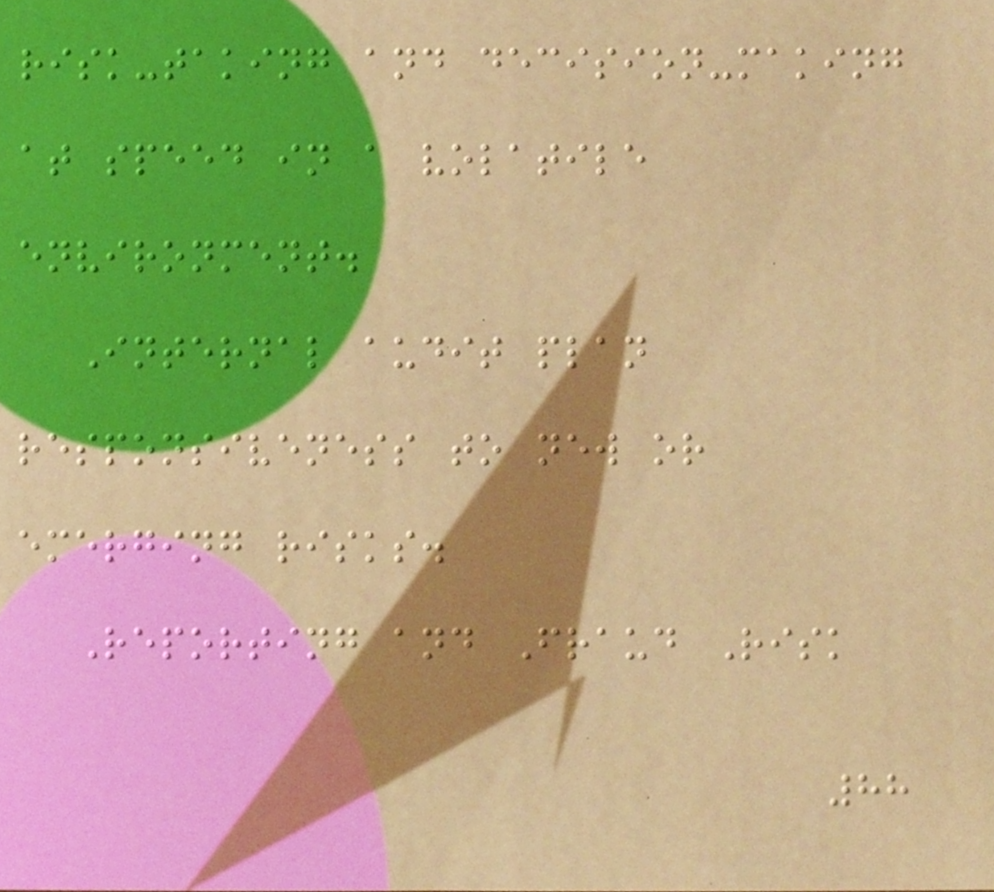risk-taking and decision-making
at speed in a volatile
environment.
Internal audit plan
responsiveness to new or
emerging risks.
Reporting and Fraud Risk
88
